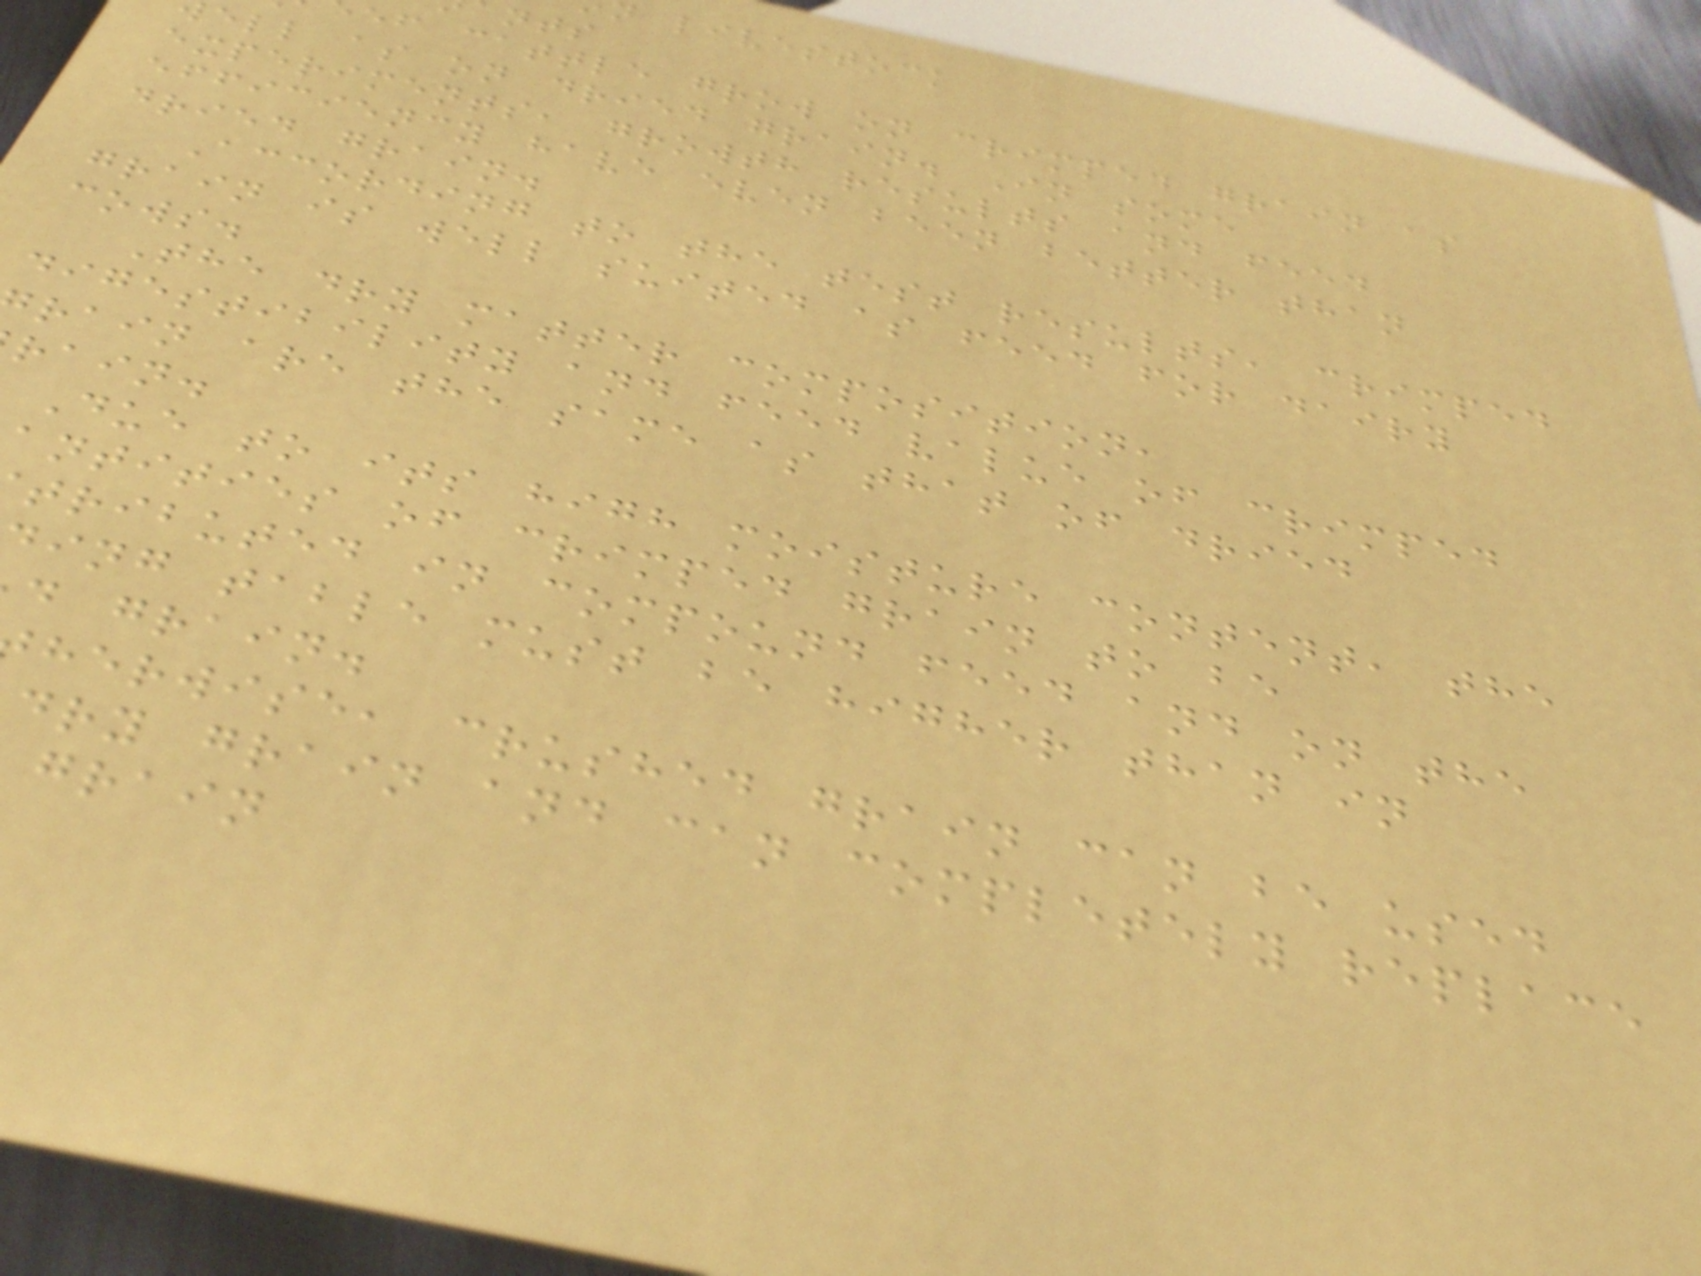livestock
ef cattle grow on crimped grain as
ell as on dried grain. In some
experiments, growth results and feed
efficiency have even been better than
dried grain.
According to the test results, crimped
grain is well suited as feed for dairy
cows.
The dry matter composition,
digestibility and feed value of crimped
rain are the same as that of dried
rain.
Due to its high moisture content, the
antities of crimped grain to be
tributed in compound feed and on the
ing table must be higher than in
d grain.
herwise, crushed grain can be used
dry grain and can completely replace
grain
